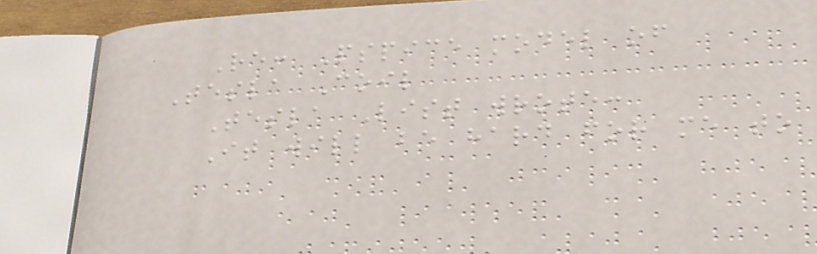Re: Pspice model of
Tesla Coil
Tesla List wrote:
It will be hard for me to
